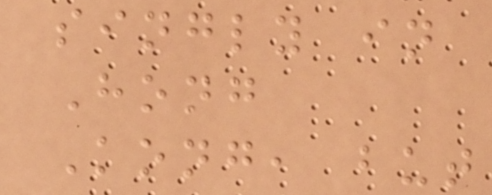singly in
Hong
Kong, but
